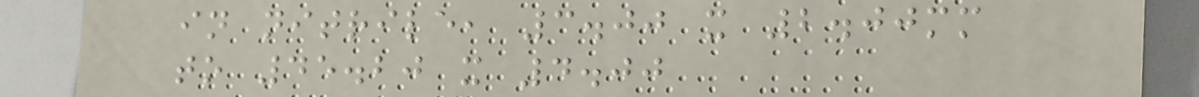in nitrile, 3.00 x 2.00mm
to 45.20 x 4.00
